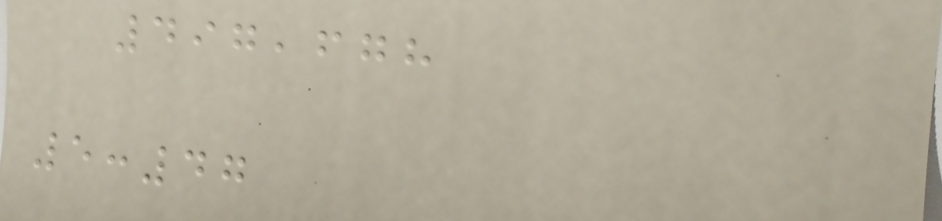497,678
5:47
